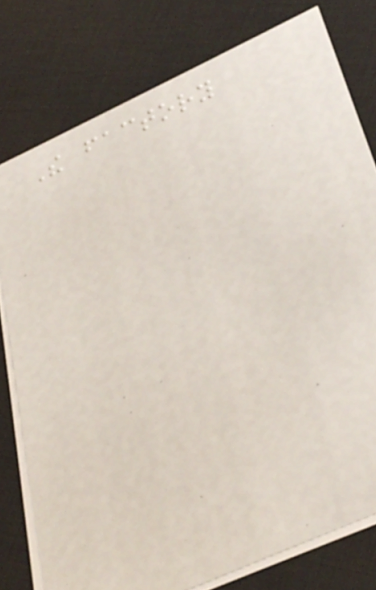The factory
